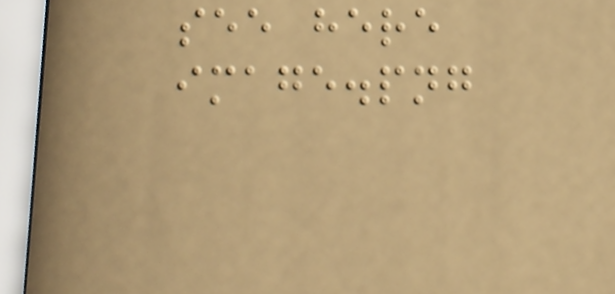see here
image.png
